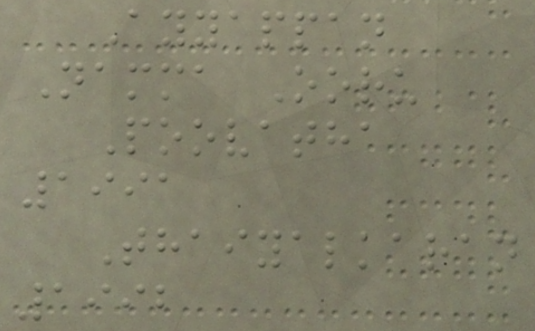Ayyappan
Namma Ooru
Poovatha
1991
Thaiyalkaran
1992
